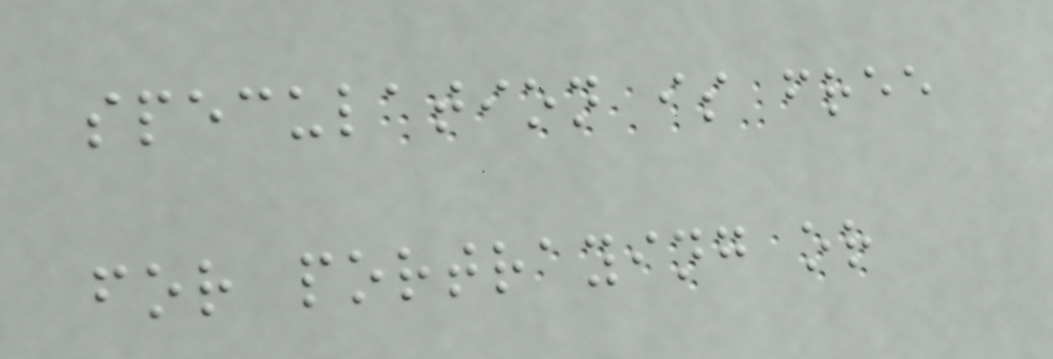speculation is free
for portraying or
